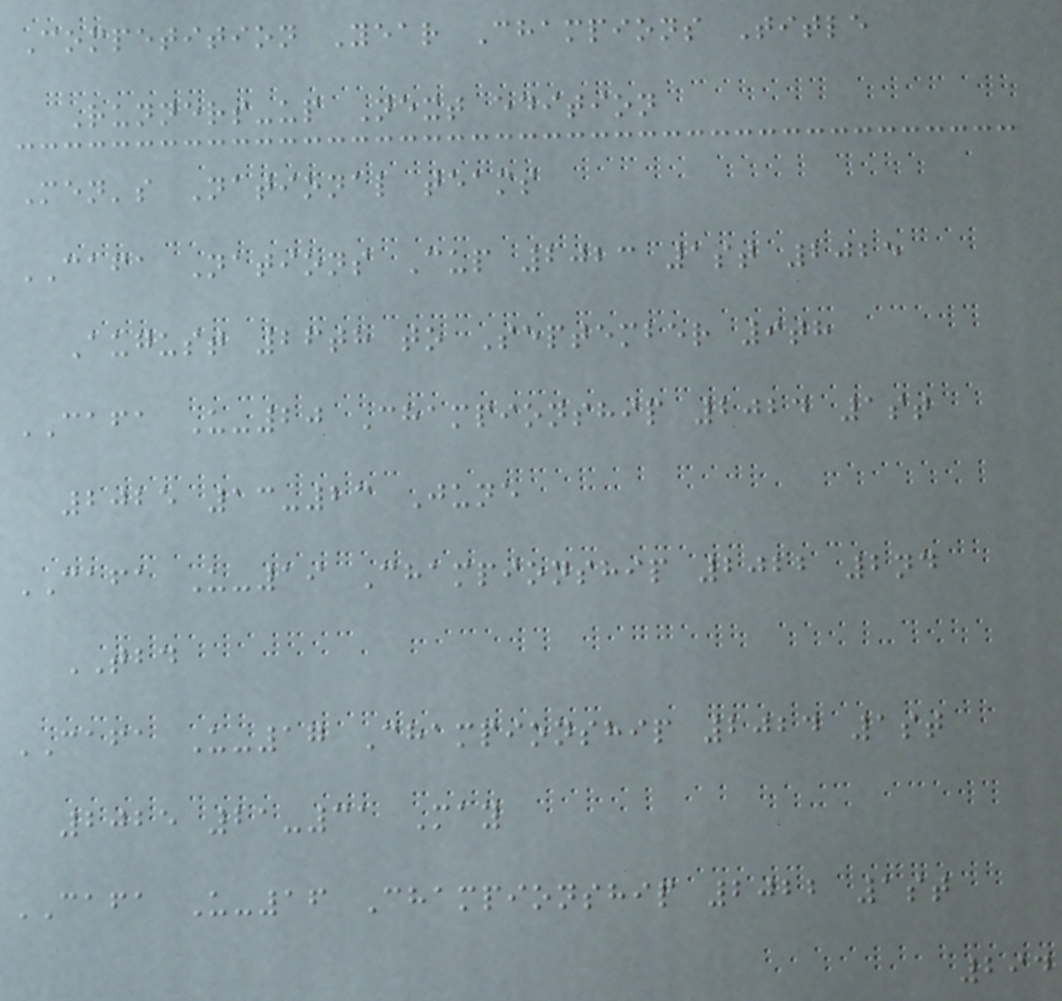Competition Year Champions Title
Runners-up Next edition
Men's National teams
CAFA Nations Cup 2023 1st 2025
August 26th to September 9th
CAFA U-20 Championship 2024 1st
2025 13-23 June
CAFA U-19 Championship 2022 2nd
TBD
CAFA U-17 Championship 2024 1st
2025 21-31 May
CAFA U-16 Championship 2022 1st
294
